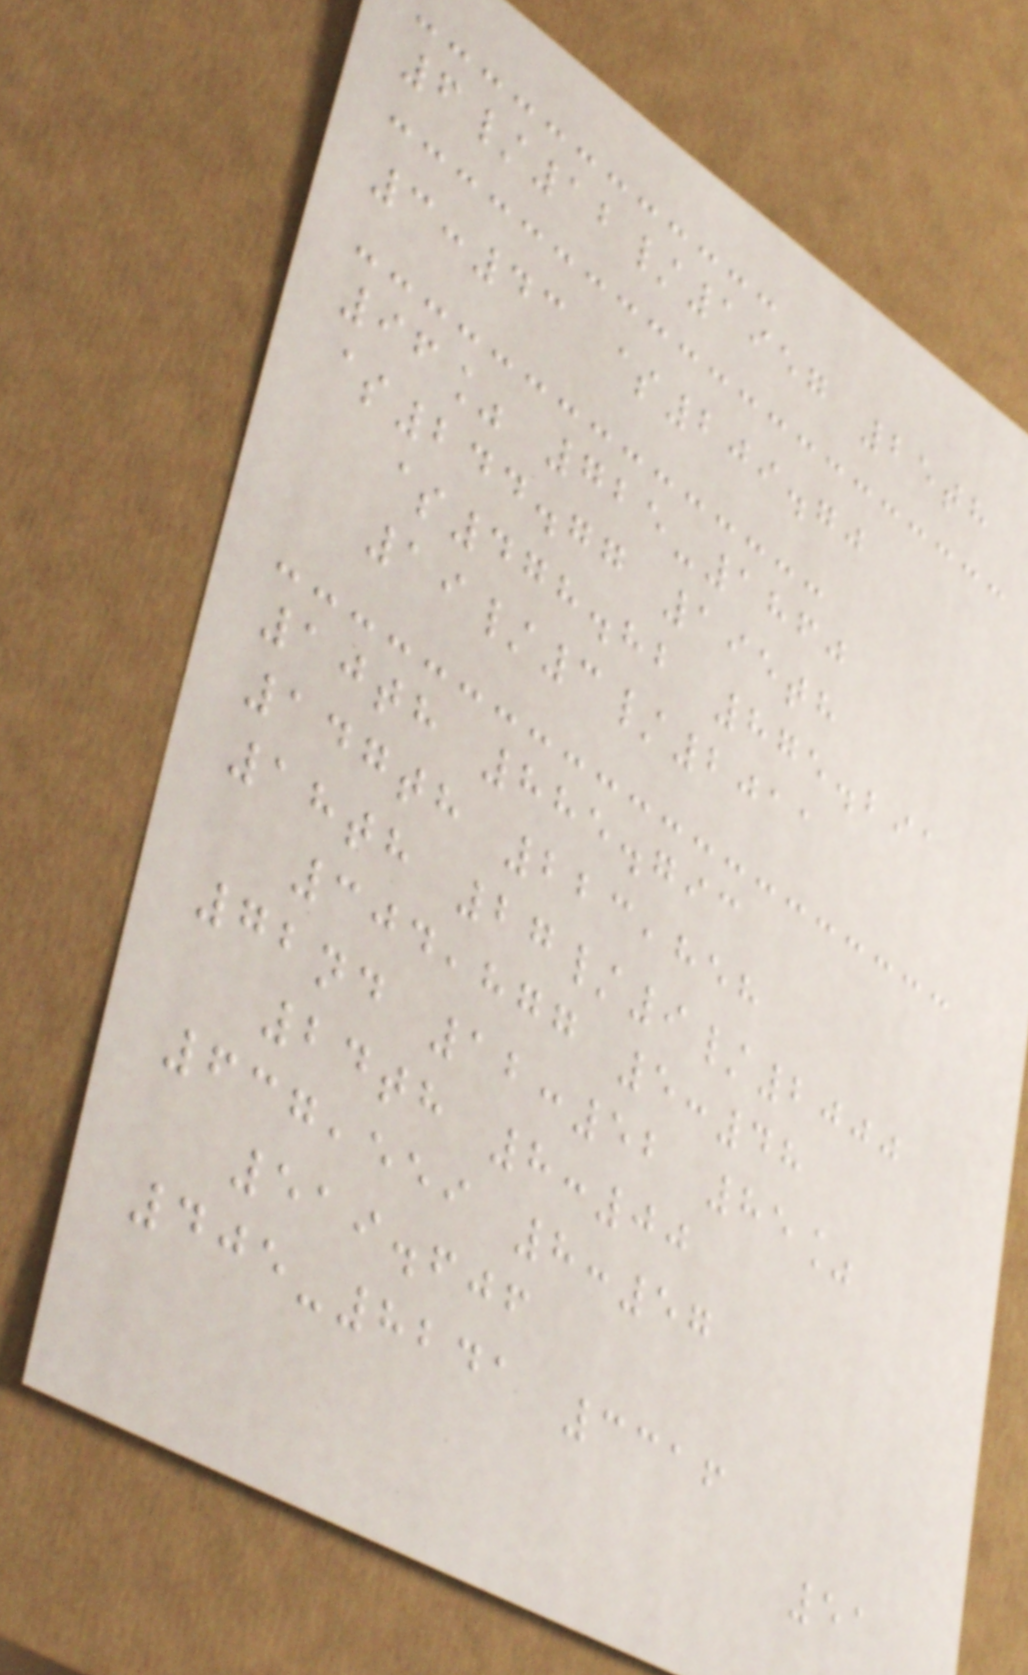6/12/1957 25th
3:43 $209.70
96% 725-1860
$244.77 195th
$478.82 875.291
19/3/2011
10th 885.793
147th 223,858
18th 27/9/2000
304,877 5:48
72nd 12:52 85%
24th 8:00
637,559 8:57
519.606
405-8241 3316
51
